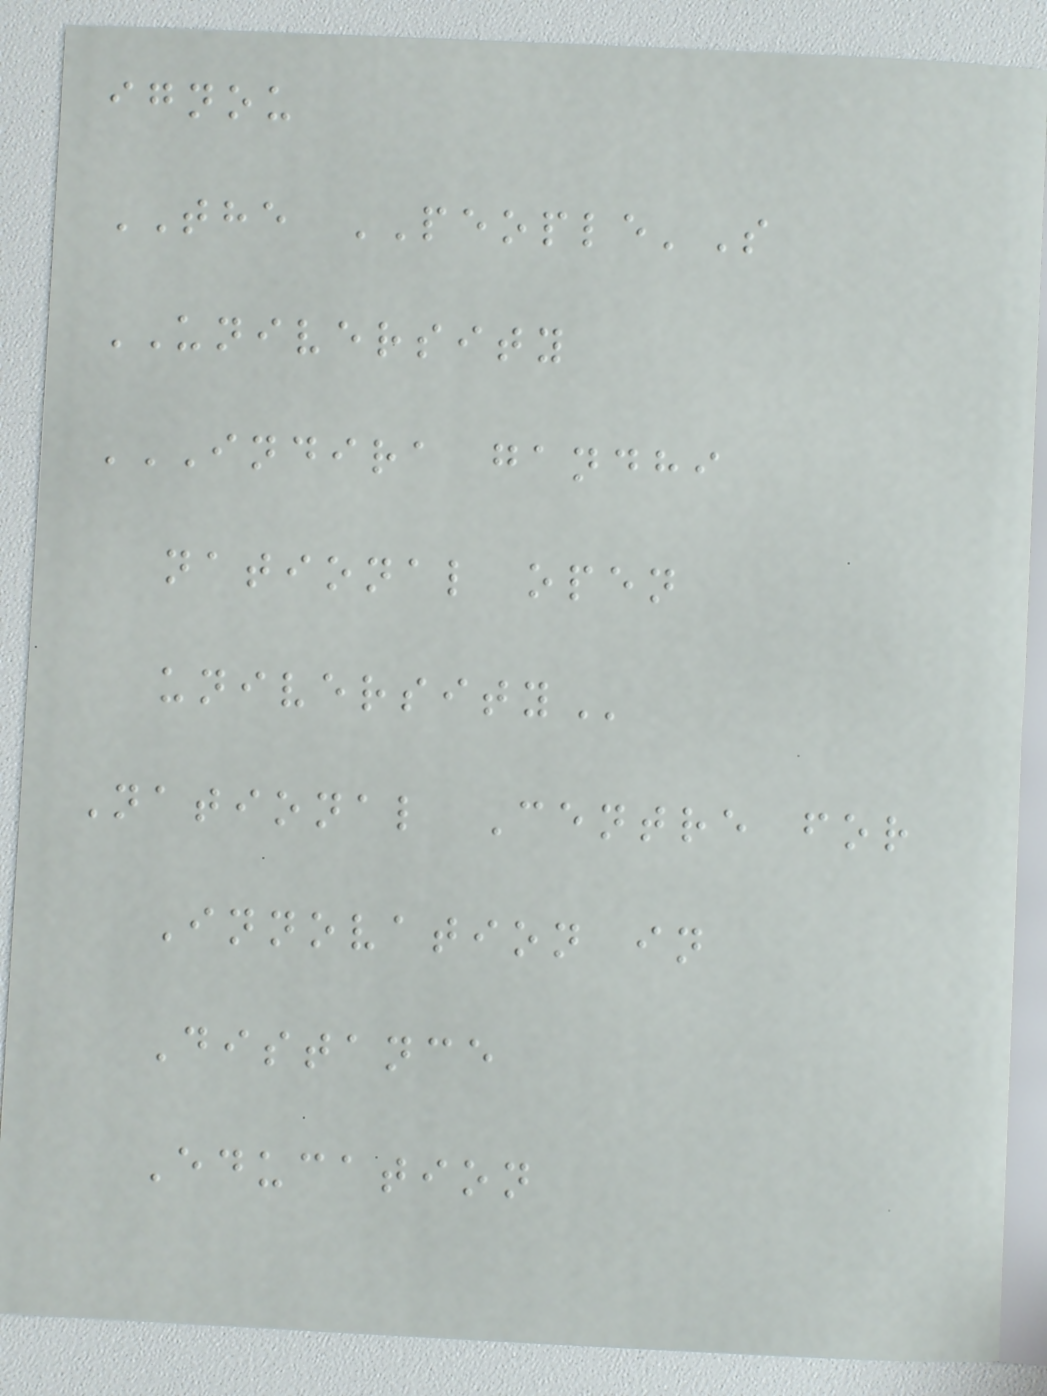ignou
THE PEOPLE'S
UNIVERSITY
INDIRA GANDHI
NATIONAL OPEN
UNIVERSITY
National Centre for
Innovation in
Distance
Education
